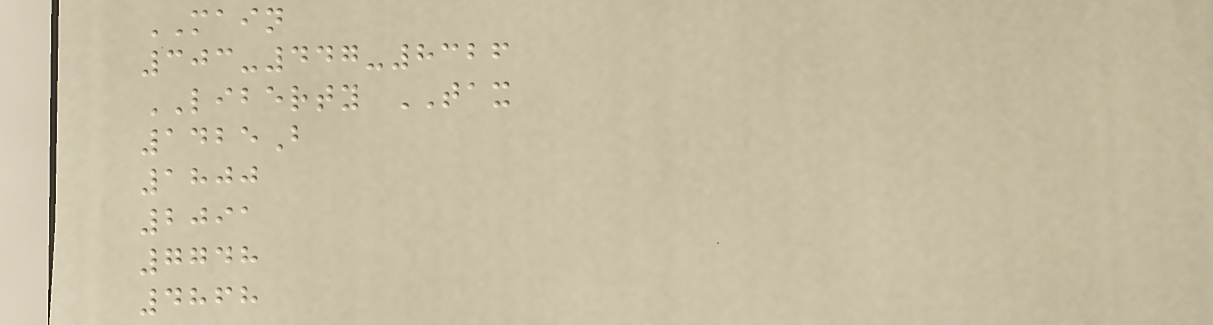MAIN
303-447-8326
LIBERTY TAX
1425B
1800
2091
7748
4868
